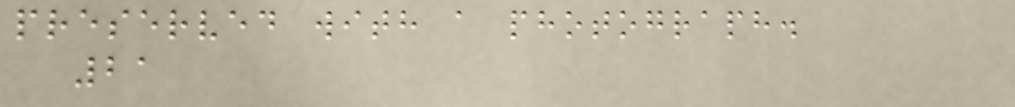preserved with a photograph.
21
